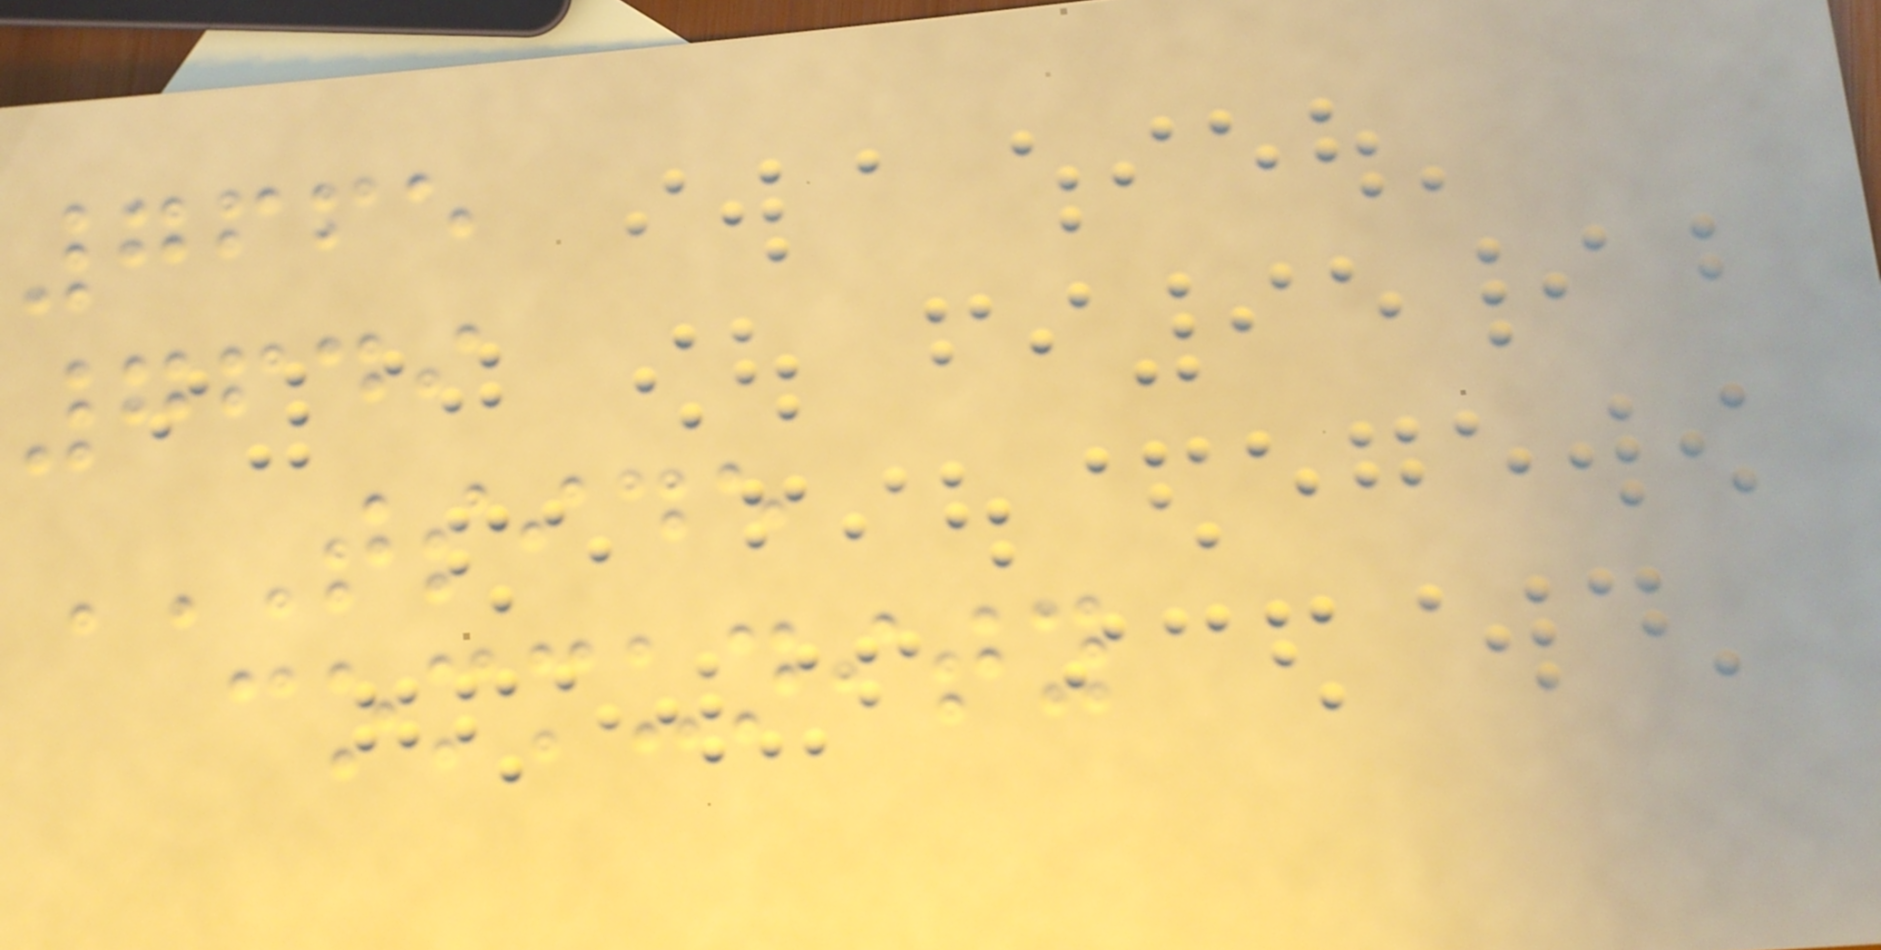7665
7649
TSIDE
COMMUNITY
